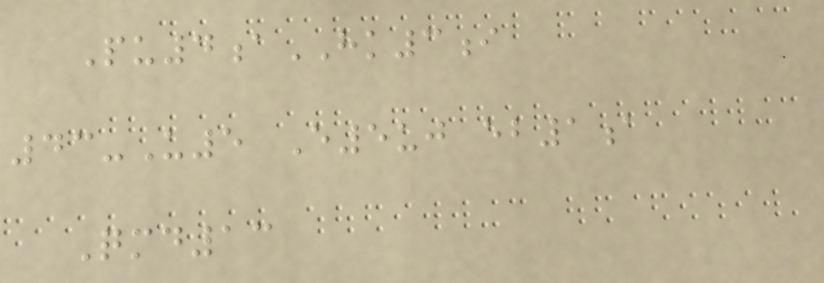Pu4aHK3i
43-U5 E5uj eb1a
Qmd13
